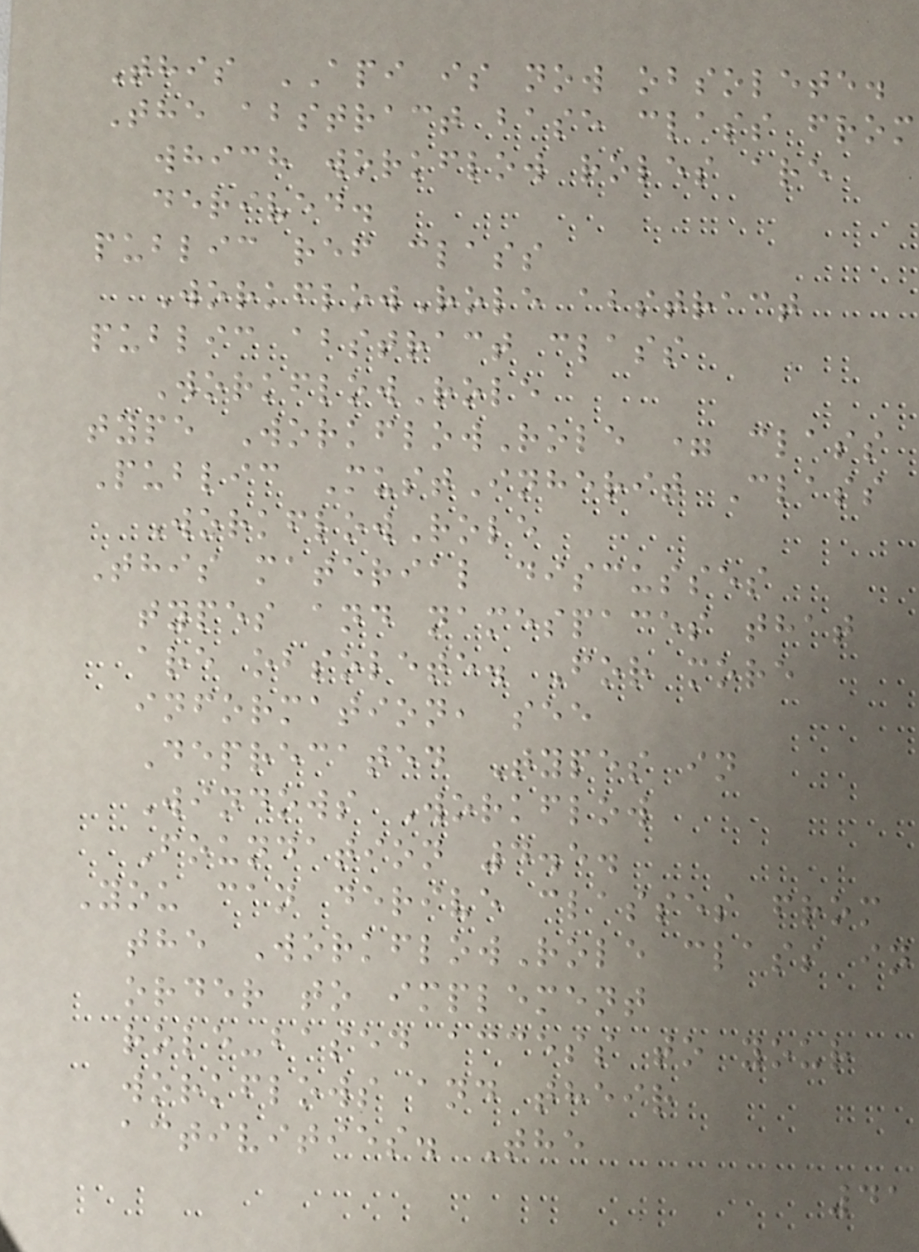This API is now obsolete.
The abstract base class from
which workflow roles are
derived.
public ref class
WorkflowRole abstract
public abstract class
WorkflowRole
type WorkflowRole = class
Public MustInherit Class
WorkflowRole
This material discusses
types and namespaces that
are obsolete. For more
information, see
Deprecated Types in
Windows Workflow
Foundation 4.5.
You can derive classes from
the WorkflowRole class in
order to implement
role-based access to your
workflows and their
activities. The
41
